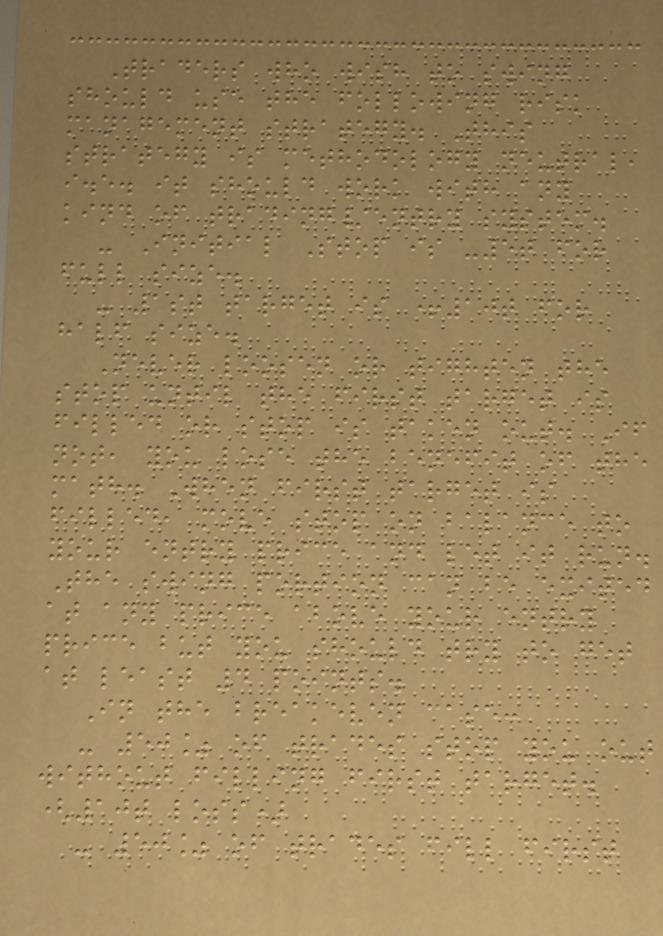Traders who wish to swing
should use the following risk
management strategy. This
strategy is methodology neutral,
i.e. it should work with any
kind of trading/entry system.
- Initial Stop is -5t for
full size.
- 1st target is +10t for
half size.
Never loosen or tighten the
stop until the first target is
filled or stop is taken out. If
not, you lose the benefit of the
math. When first target is
filled, move stop on balance to
your entry price and let it run.
The swing portion can be exited
at any price above your entry
price but you should try to get
at least 4 points.
In the breakeven case:
- 50% of trades stop you out
without filling first target.
(10t loss)
- 50% of trades fill first
